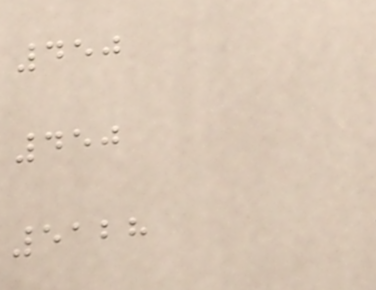450
450
5128
